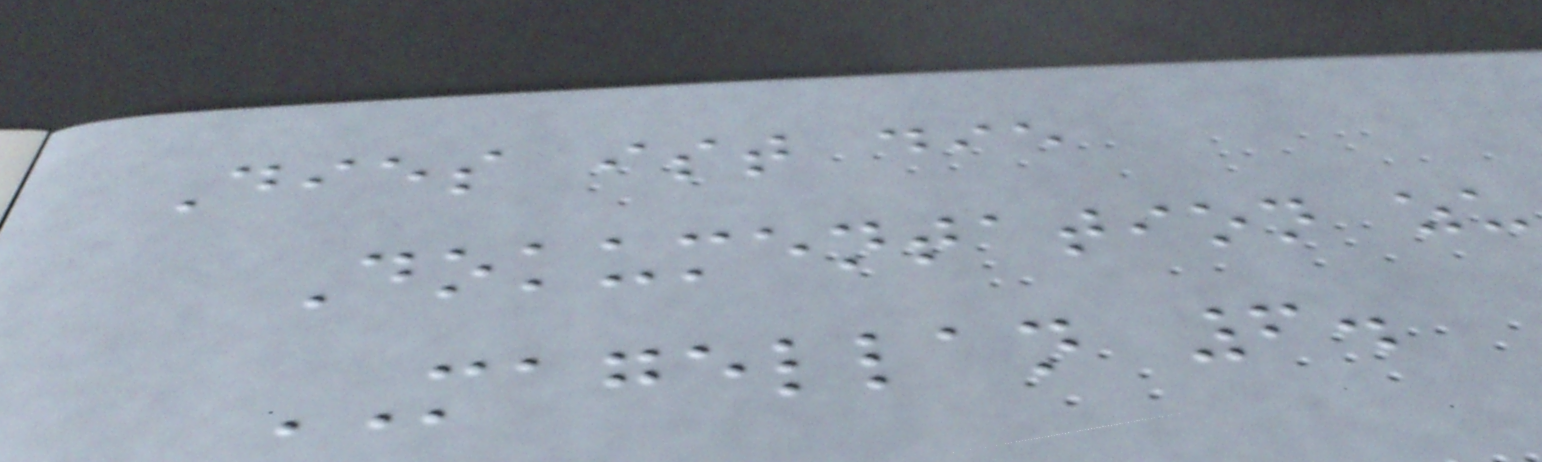Dies ist die
Dokumentation zu
MAGELLAN 6.
